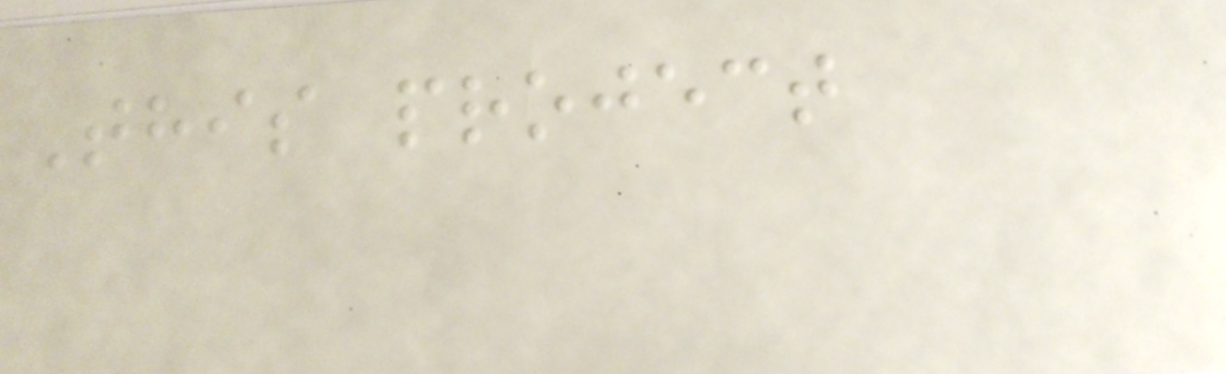This project
